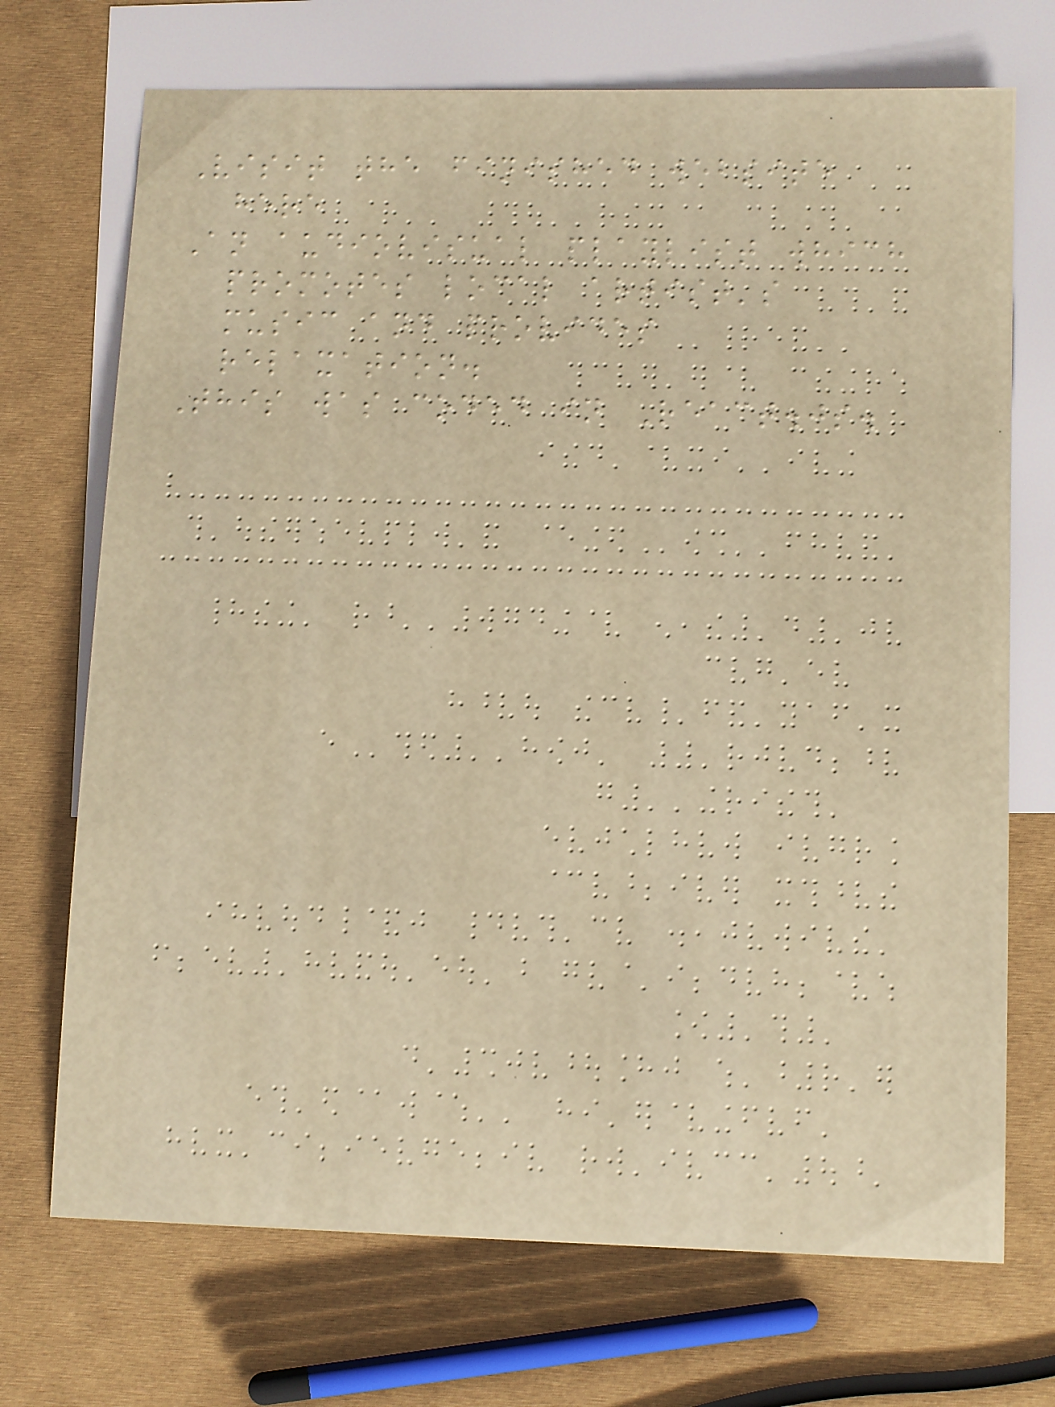Visit the finished website
here
An audiovisual playlist which
promotes local artist's
music and provides
relaxation.
This was coded in React.js.
